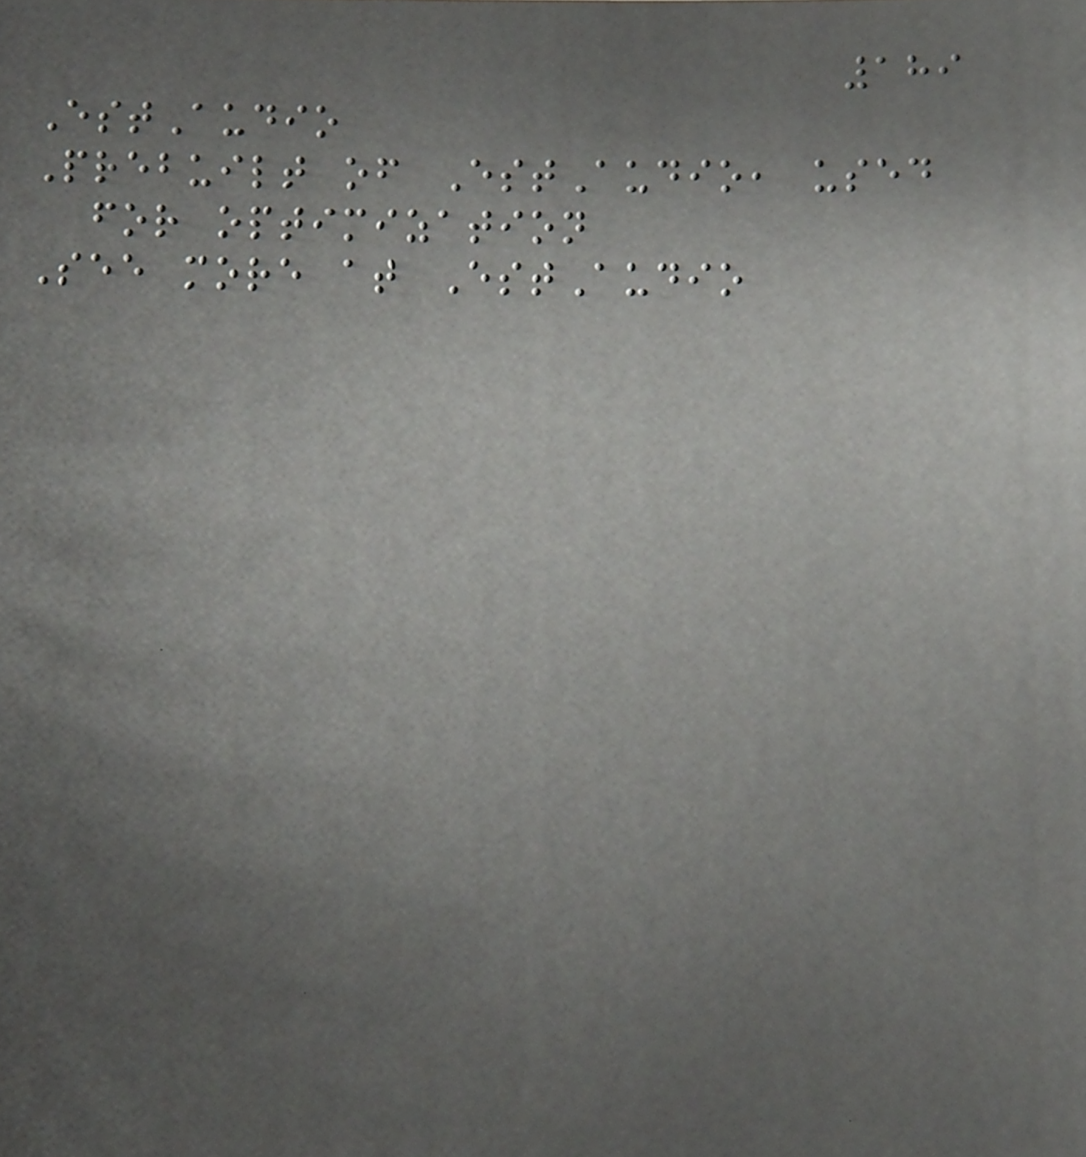189
EstAudio
Prebuilt of EstAudio, used
for optimization
See more at EstAudio
